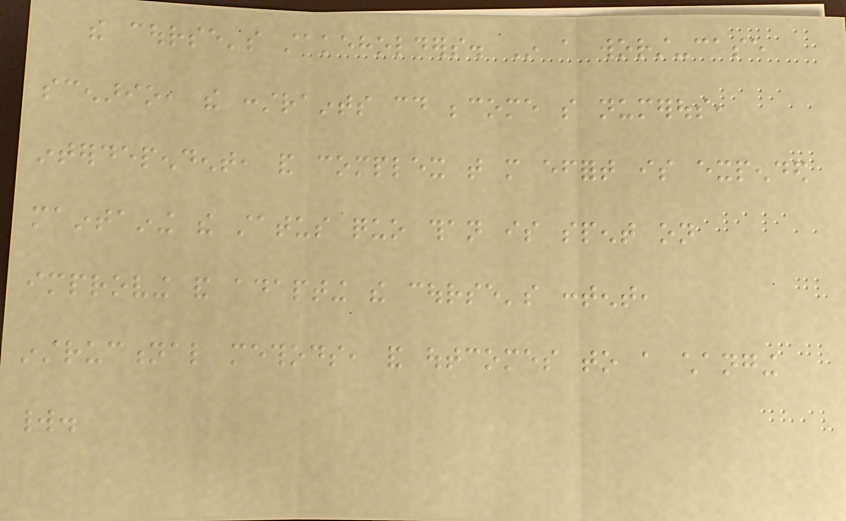the course's stakeholders. In a worst-case
scenario, the constraints could become so numerous,
interdependent, and complex that more effort is expended
maintaining the status quo than is spent on
improving and adapting the course's content,
instructional methods, and outcomes to a changing
world.
